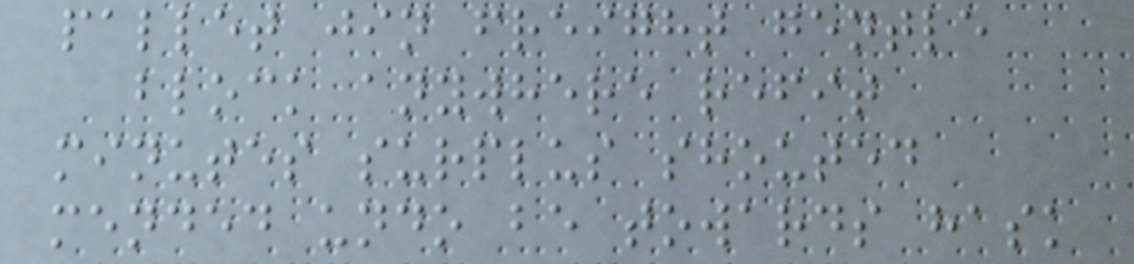pallet jin freight gentle
block anywhere refit
minutes surplus shouted
mended undo be towards hask
